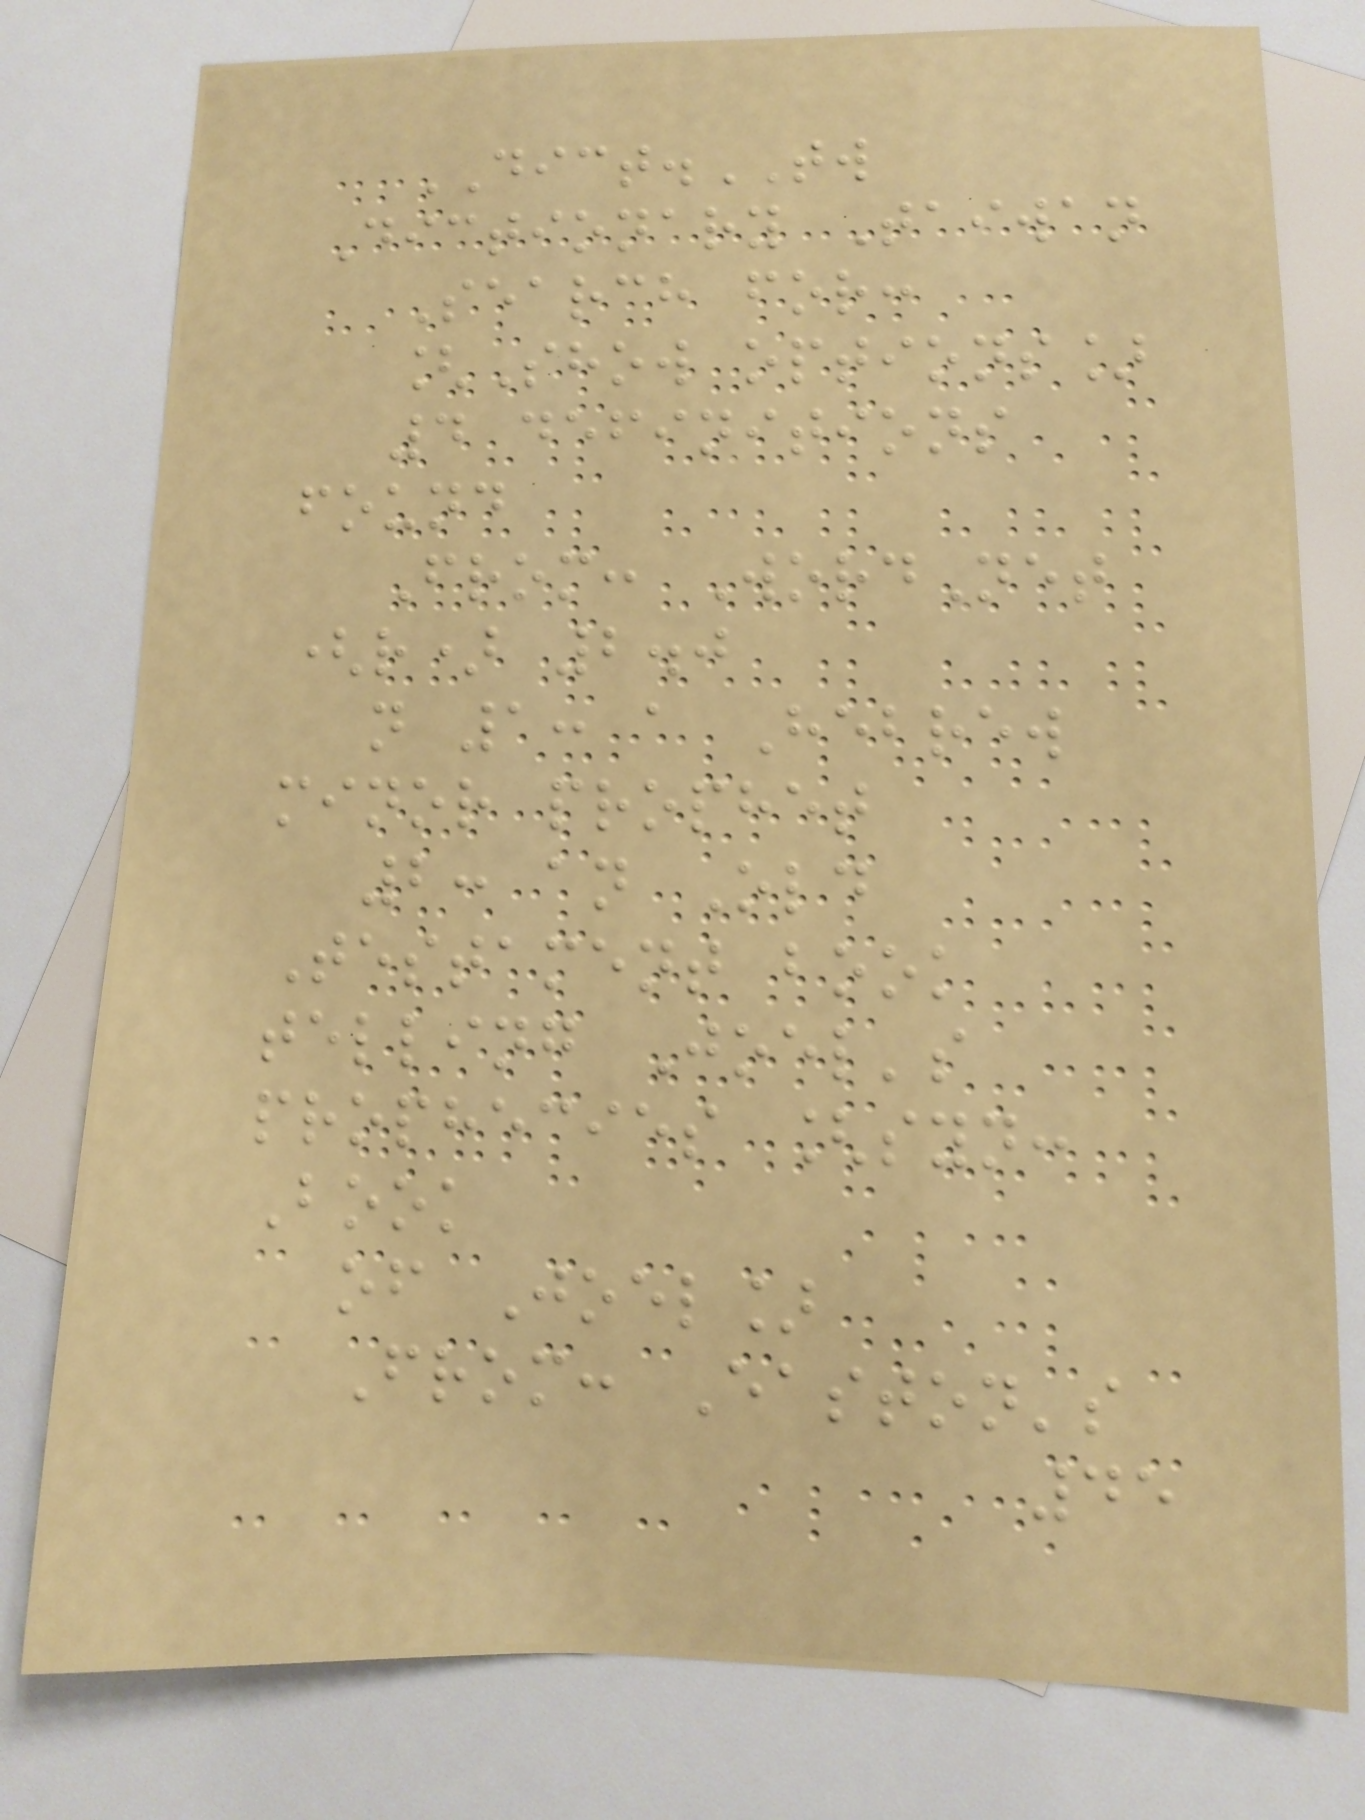DICT.TW
Dictionary Taiwan
Search for:
[Show options]
4 definitions
found
From: WordNet
(r) 2.0
n 1: a Hebrew
minor prophet
2: an Old
Testament book
telling Joel's
prophecies [syn:
Book
of Joel]
From: Easton's
45
